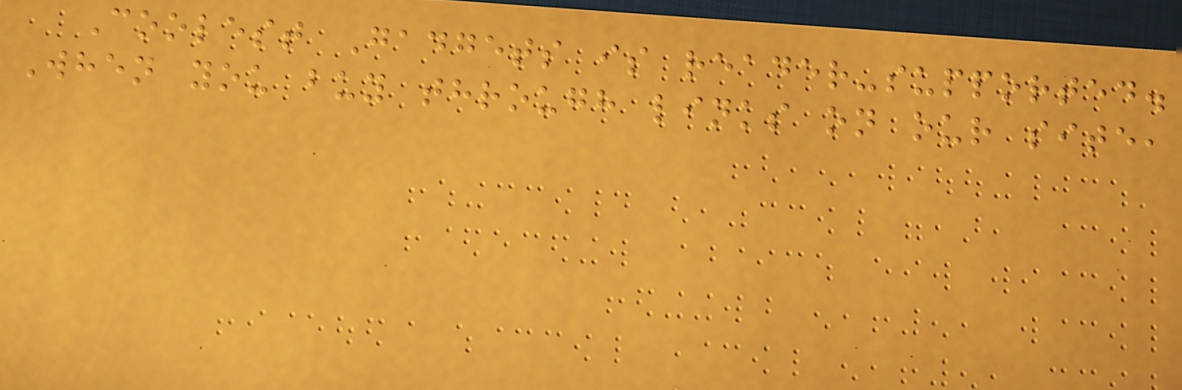Coolest Gadgets is reader-supported.
When you buy through links on our site,
